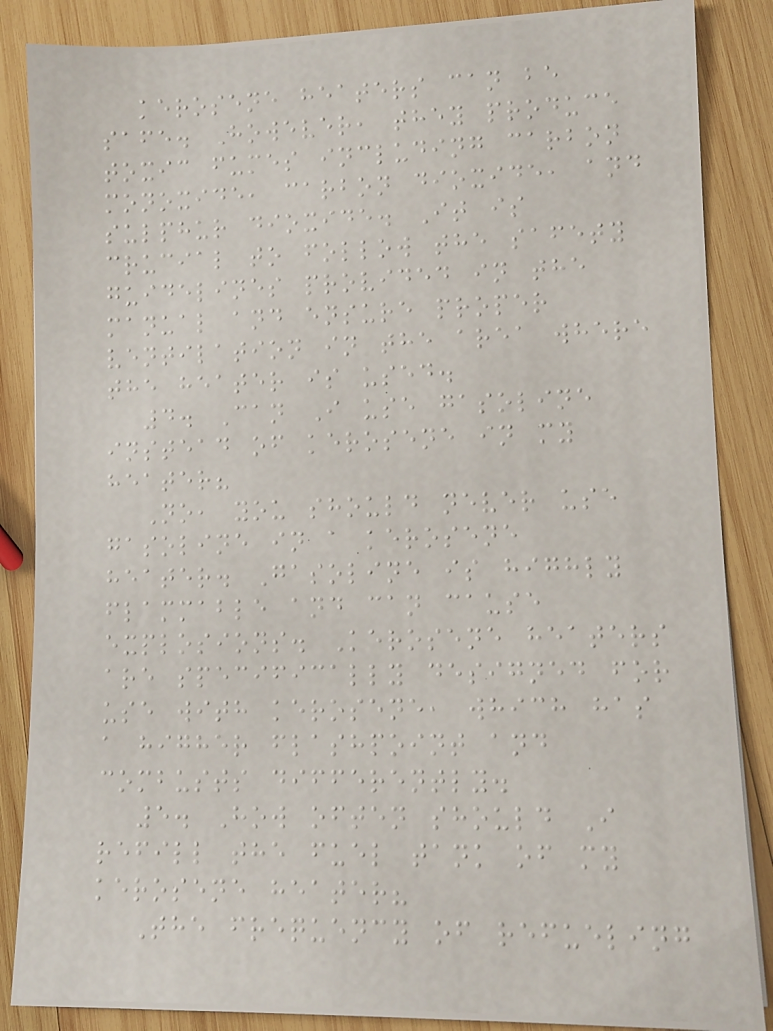kerosene heaters can be
safe. However, they produce
toxic fumes including carbon
monoxide, carbon dioxide, and
sulphur dioxide. It is
crucial to follow the safety
guidelines provided in the
manual and ensure proper
ventilation in the area where
the heater is used.
4. Can I use gasoline
instead of kerosene in my
heater?
No, you should never use
gasoline in a kerosene
heater. Gasoline is highly
flammable and can cause
explosions. Kerosene heaters
are specifically designed for
use with kerosene, which has
a higher flashpoint and
combusts differently.
5. How often should I
refill the fuel tank of my
kerosene heater?
The frequency of refueling
